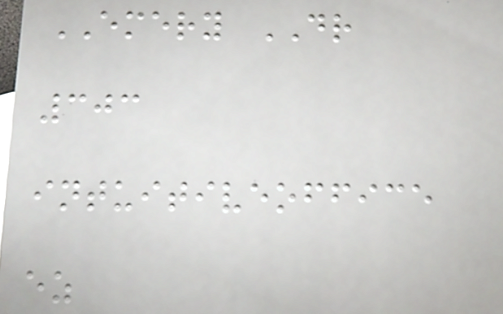EMERY DR
303
intuitiveoffice
ez
